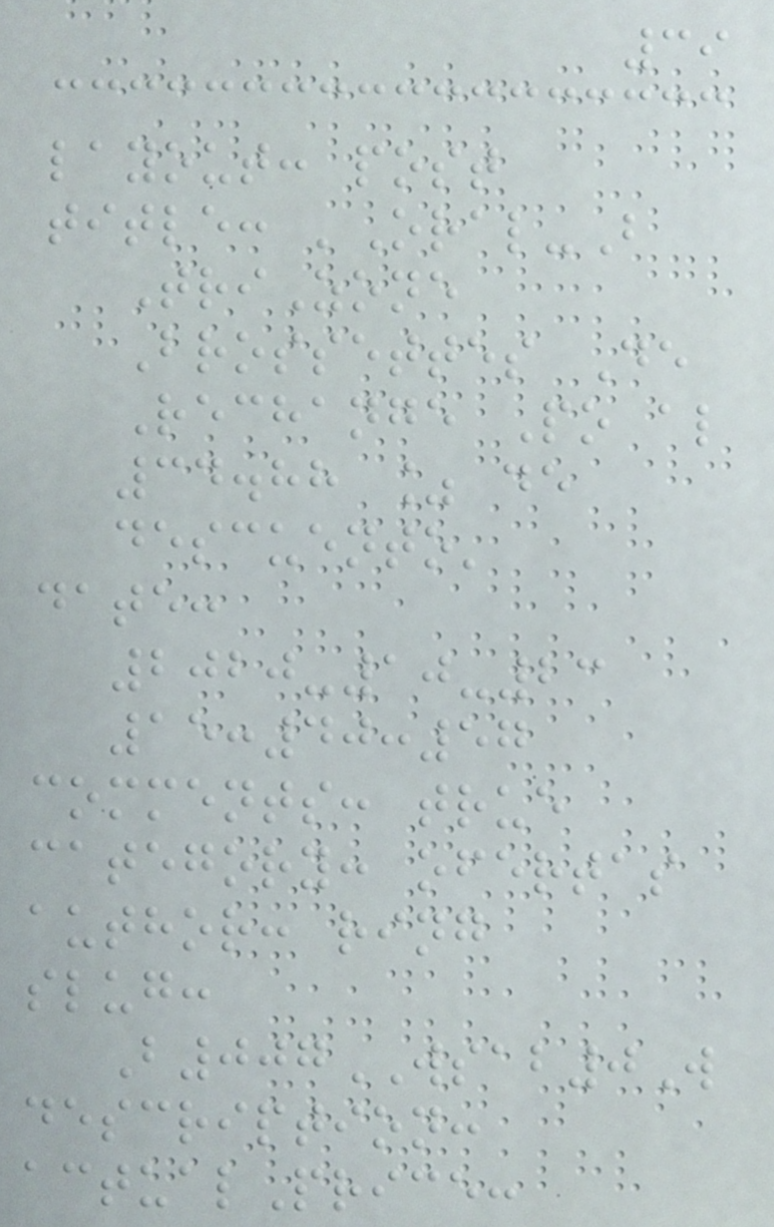39
layout: post
title: 'Oral-B
TriZone
Brossettes De
Rechange Po al
34.88 % de
descuento'
date:
2020-10-23
15:40:57
comments: true
category: ofertas
author: ring
slug:
B007WSAB0W
description:
actualPrice:
